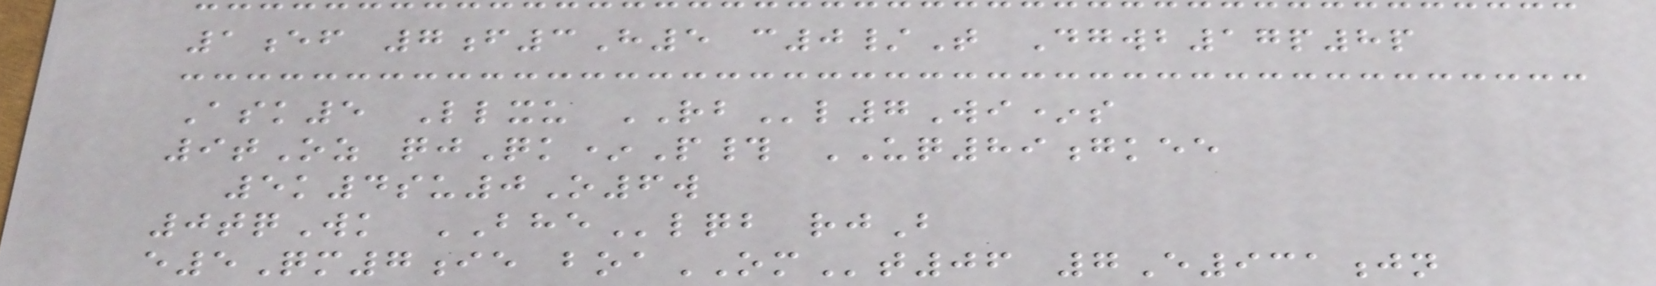1ef 7f3H5 c0/T Dgwb17p8p
Ask5 Llxu RBl7Wi*s
9tOz qjQk*P# UQ89gkee
5k4su0O6w
0tqWk BHElqb rjB
e5Qm7ie boaOMt06 7E931jn
